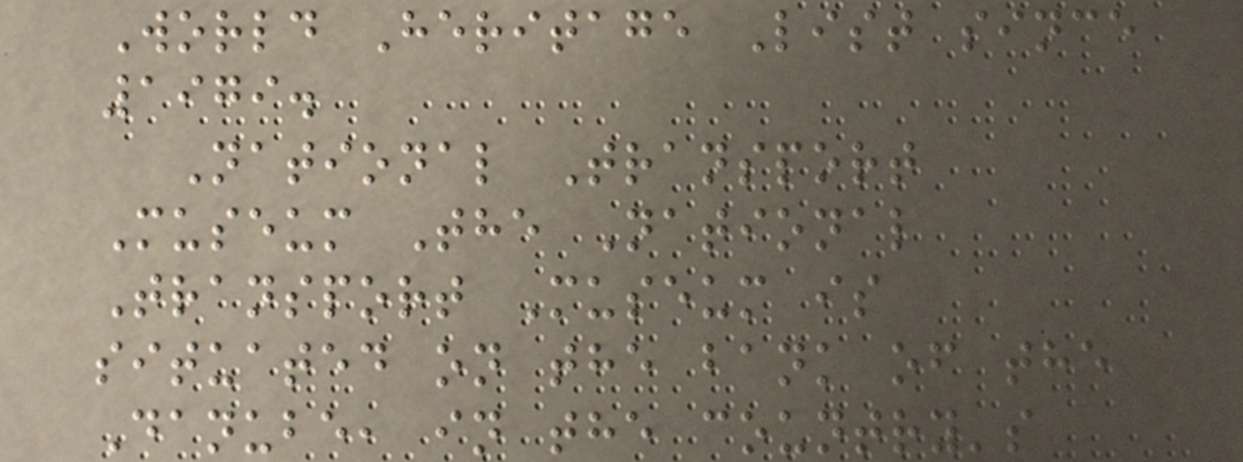World Heritage List since
1979.
National Transport
Museum The National
Transport Museum is
situated on the bank of the
Danube, in the country's
